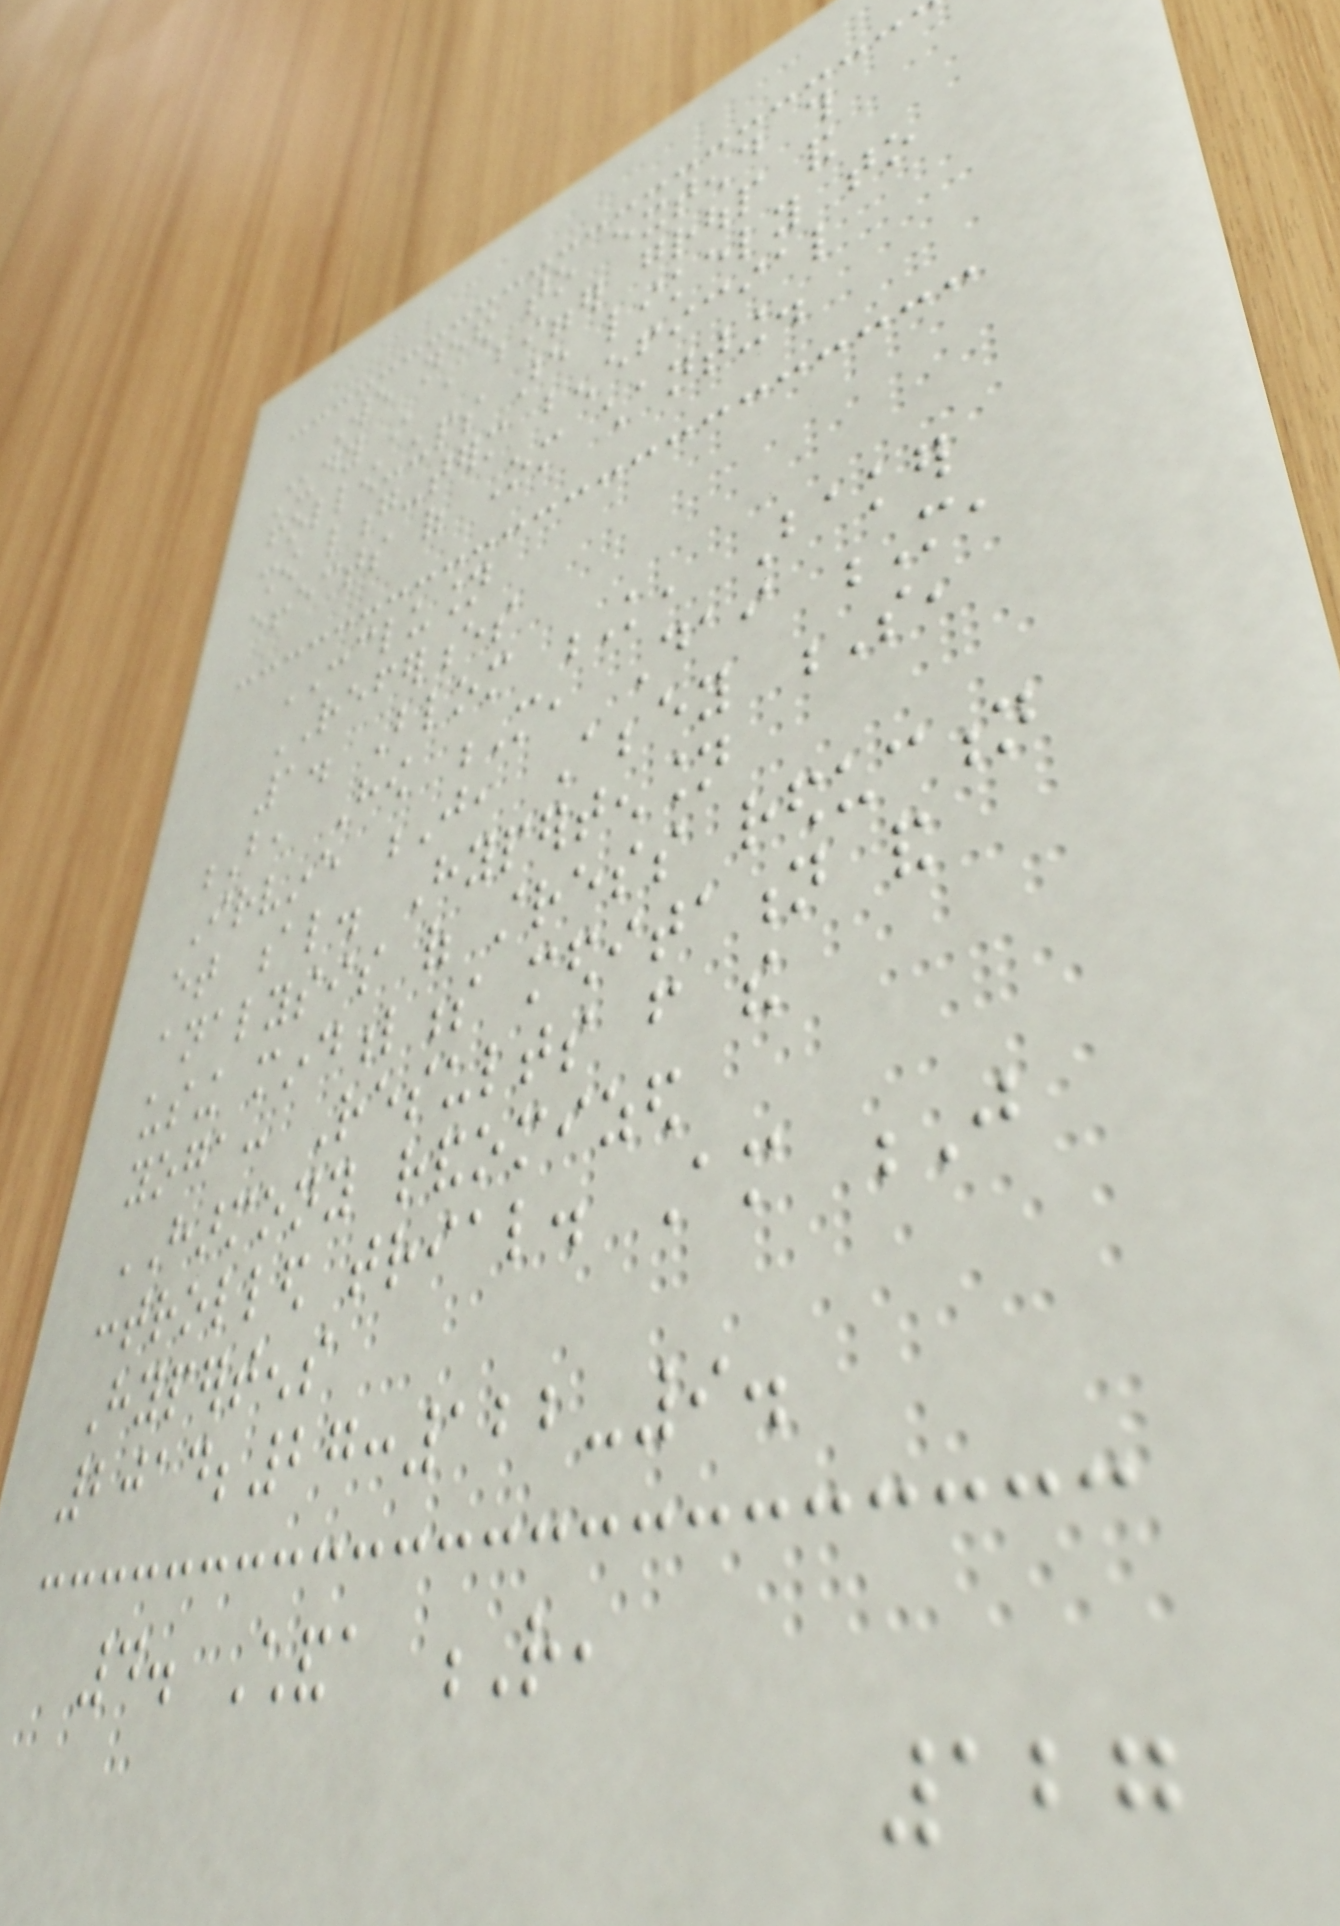We need to extend this
study in a bigger group and
follow-ups are likely to
show long-term beneficial
effects of Om chanting.
CONCLUSION
REFERENCES
1. Blom K, Baker
B, How M, Dai M,
Irvine J, Abbey S,
et al. Hypertension
analysis of stress reduction
using mindfulness meditation and
yoga: Results from the
HARMONY randomized
controlled trial. Am J
Hypertens
2014;27:122-9.
4. Chanda R,
127
